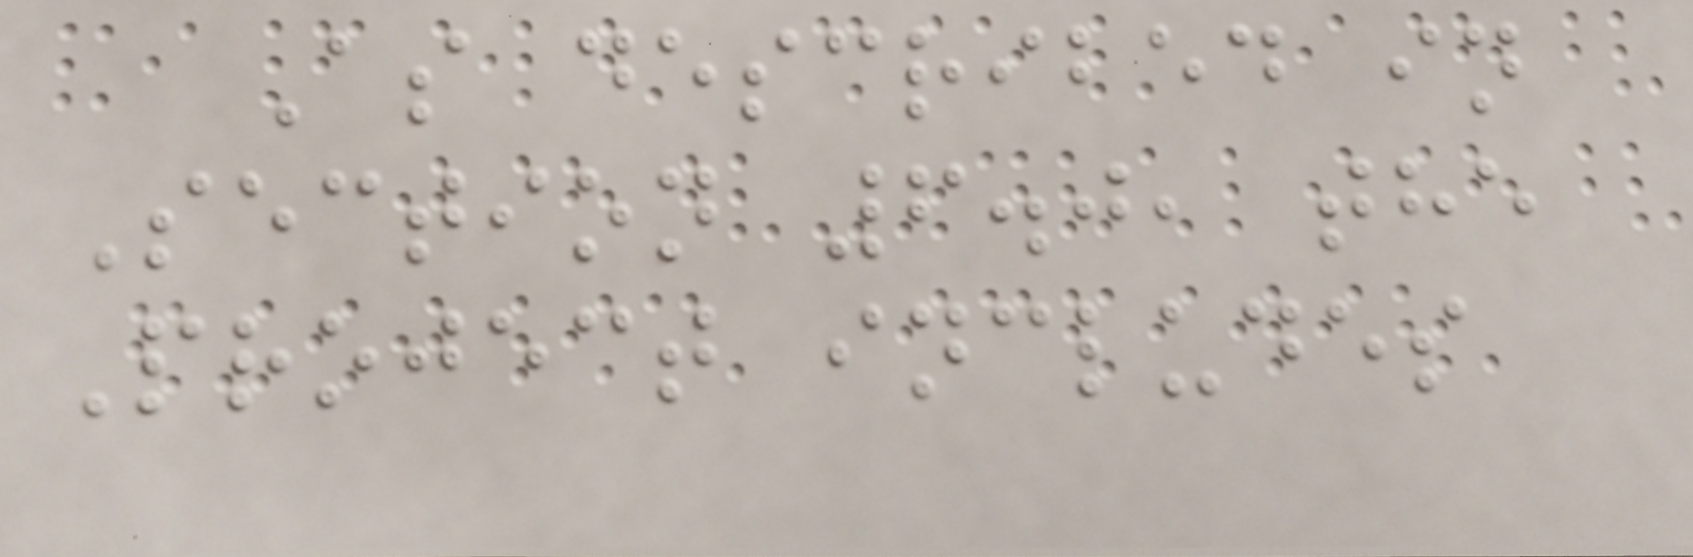As described in
Section 6.0, the
Project includes
